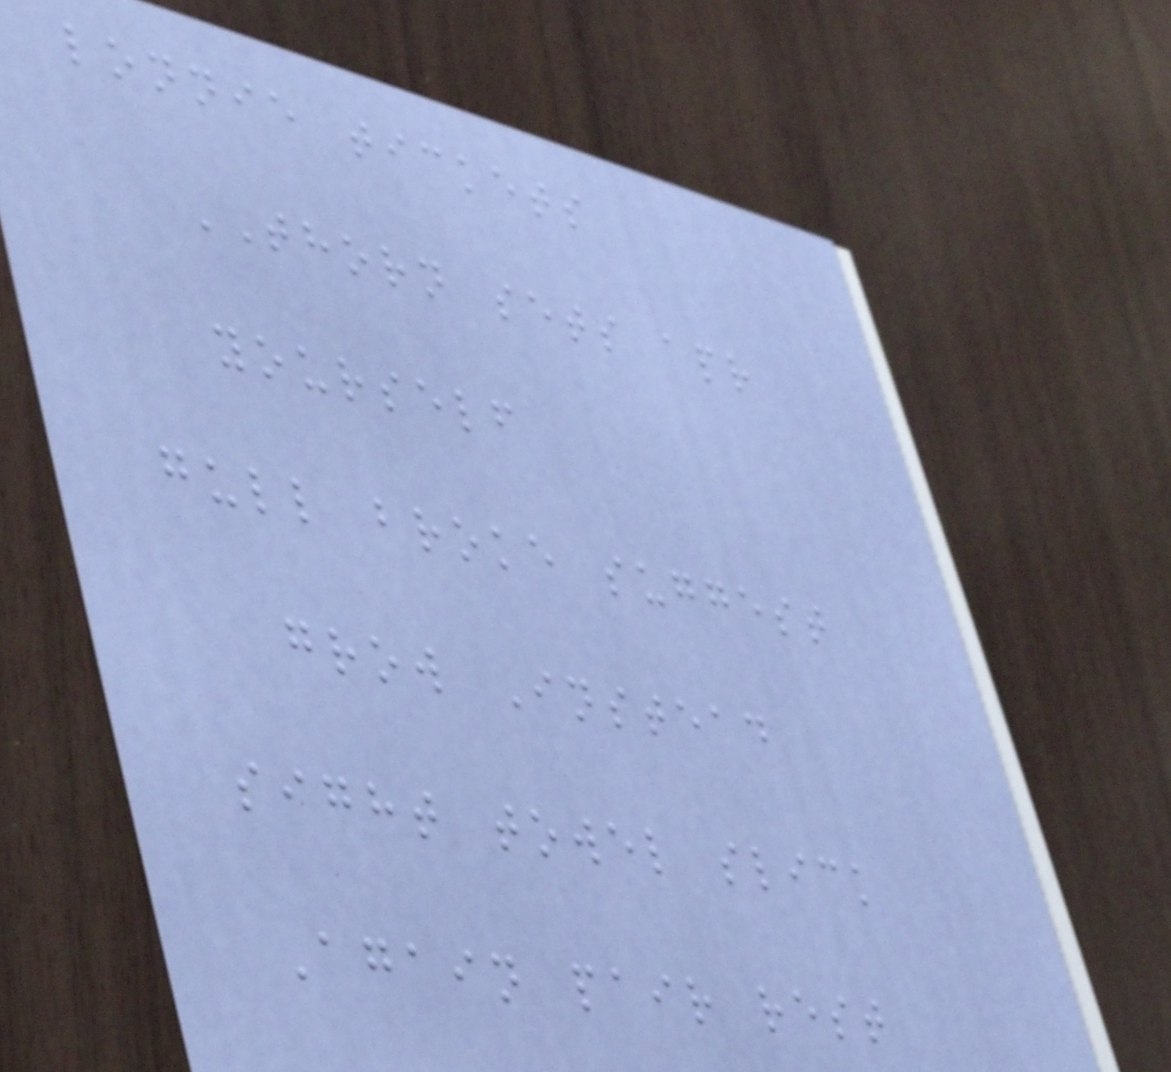lonnie tickets
THORN sets apr
yourself
gull broke suggest
grow Instead
sight towel slick
Again pair rest
